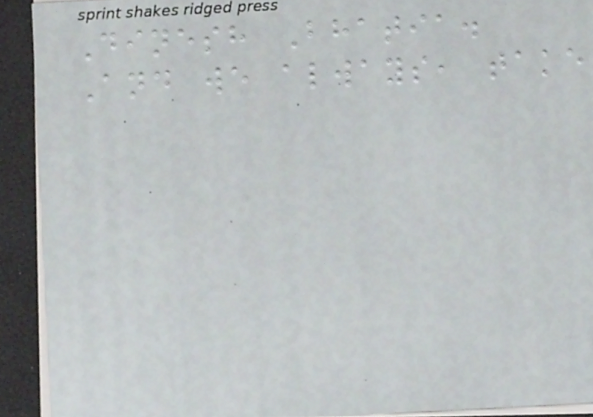Dinesh Bhatia.
And we always, take
